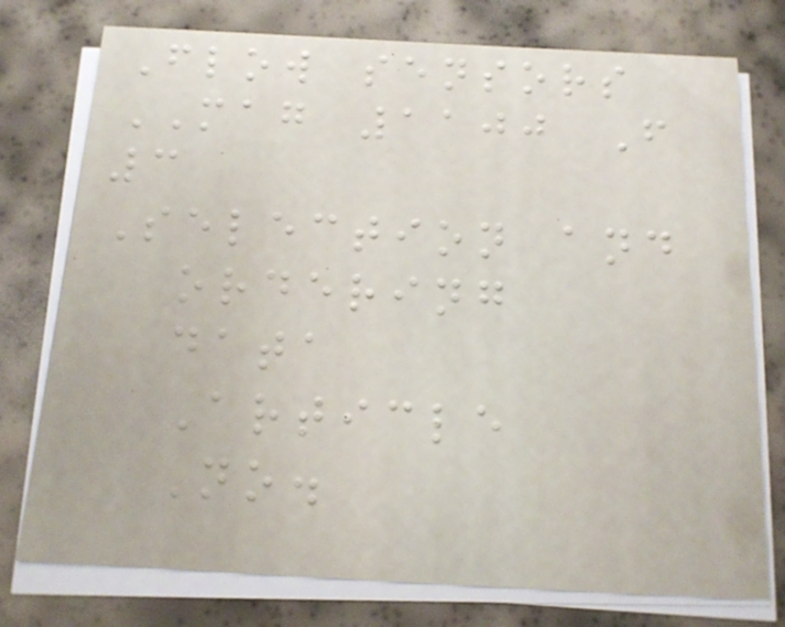Flow sensors
MAG 1100 F
3
Selection and
ordering
data
Article
No.
